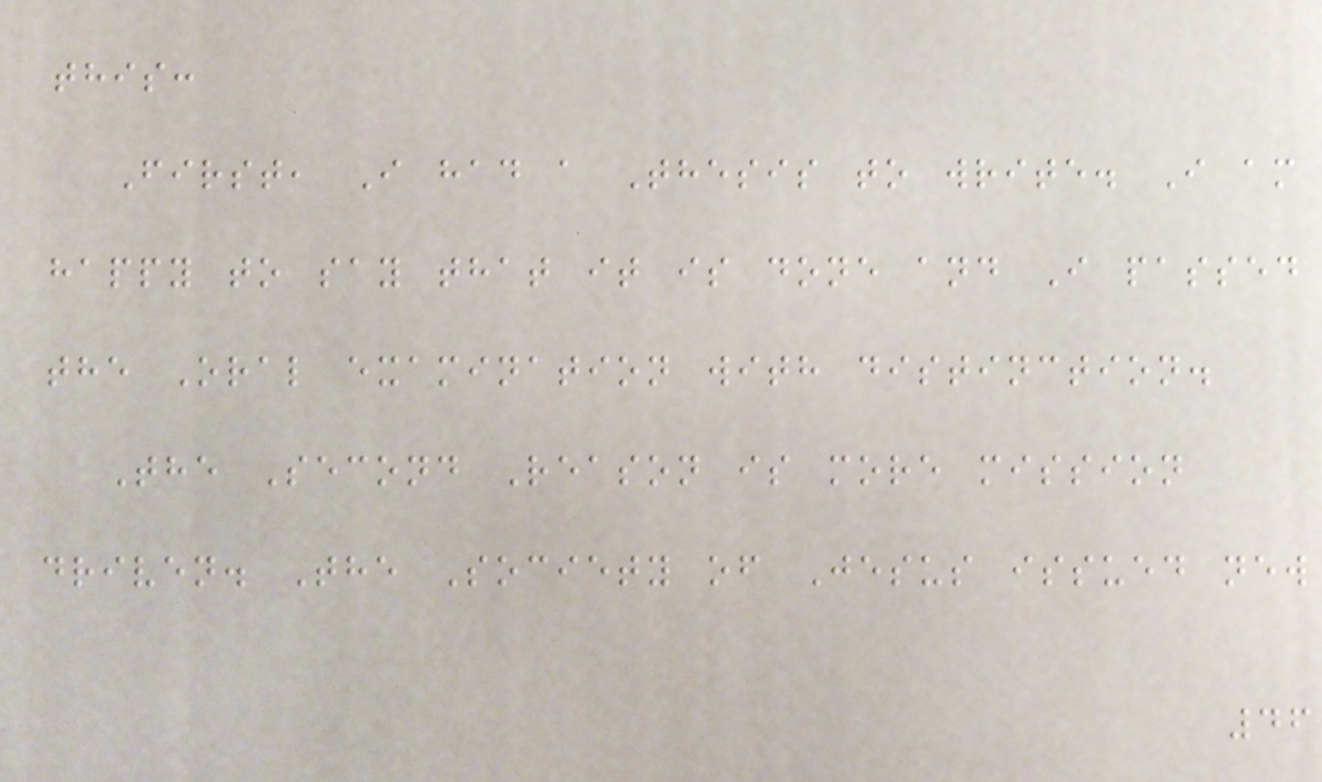this:
First, I had a Thesis to write. I am
happy to say that it is done and I passed
the Oral examination with distinction.
The Second Reason is more mission
driven. The Society of Jesus issued new
46
